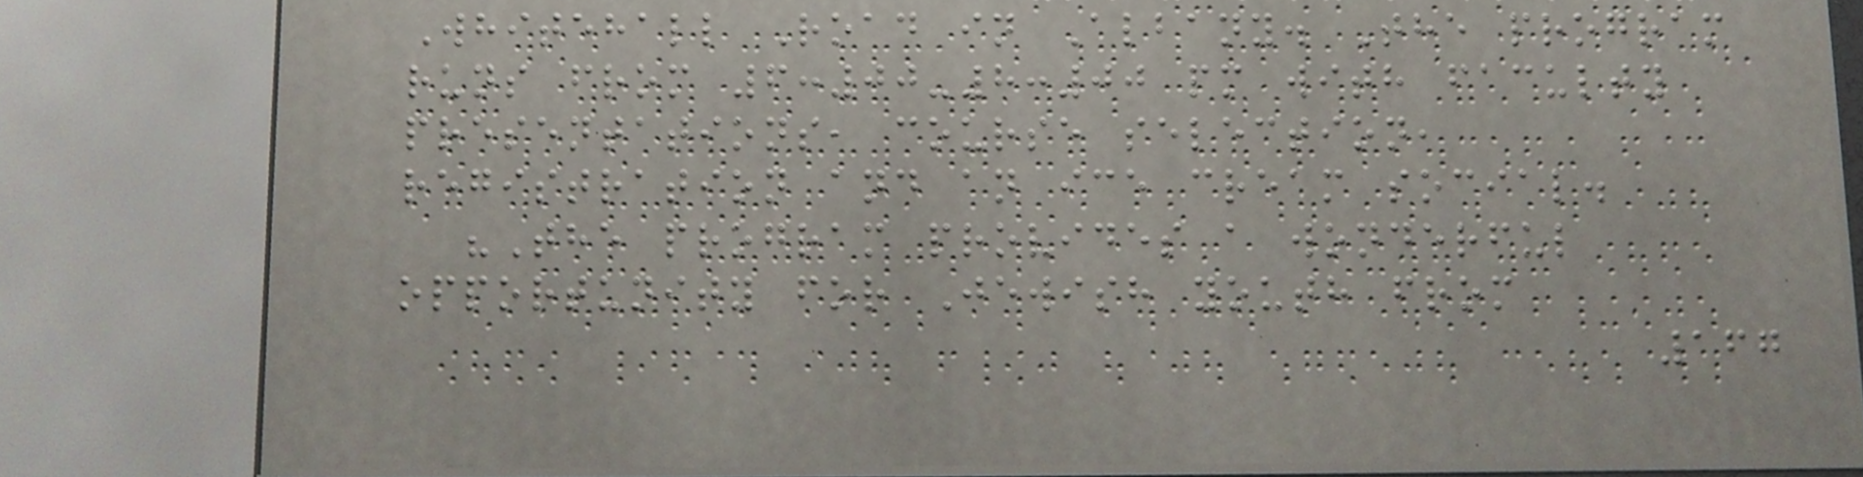Whitehall Road in Albany. The program
runs from 6:00-8:00 pm with faculty
presentations, course selection,
registration and an ice cream social.
"The program provides a wonderful
opportunity for Jewish youth from
167
